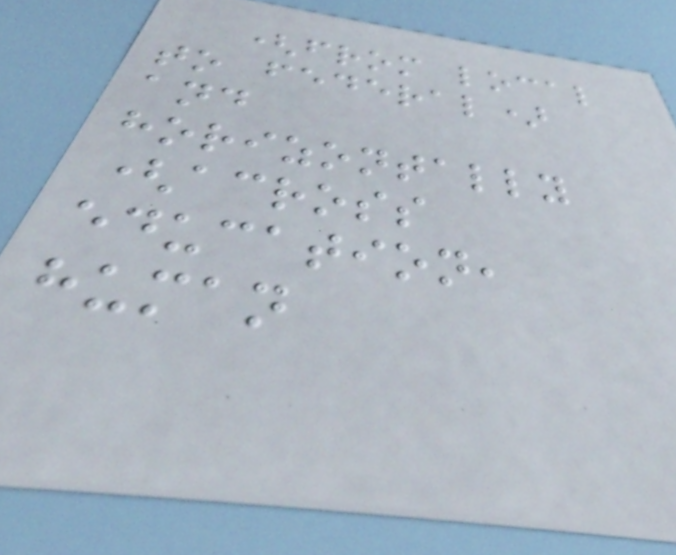(from local
to federal)
and
horizontally
(across
education,
human
